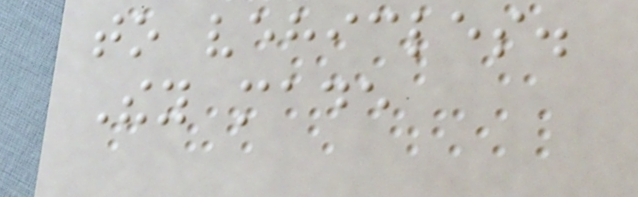to vehicles.
They made
